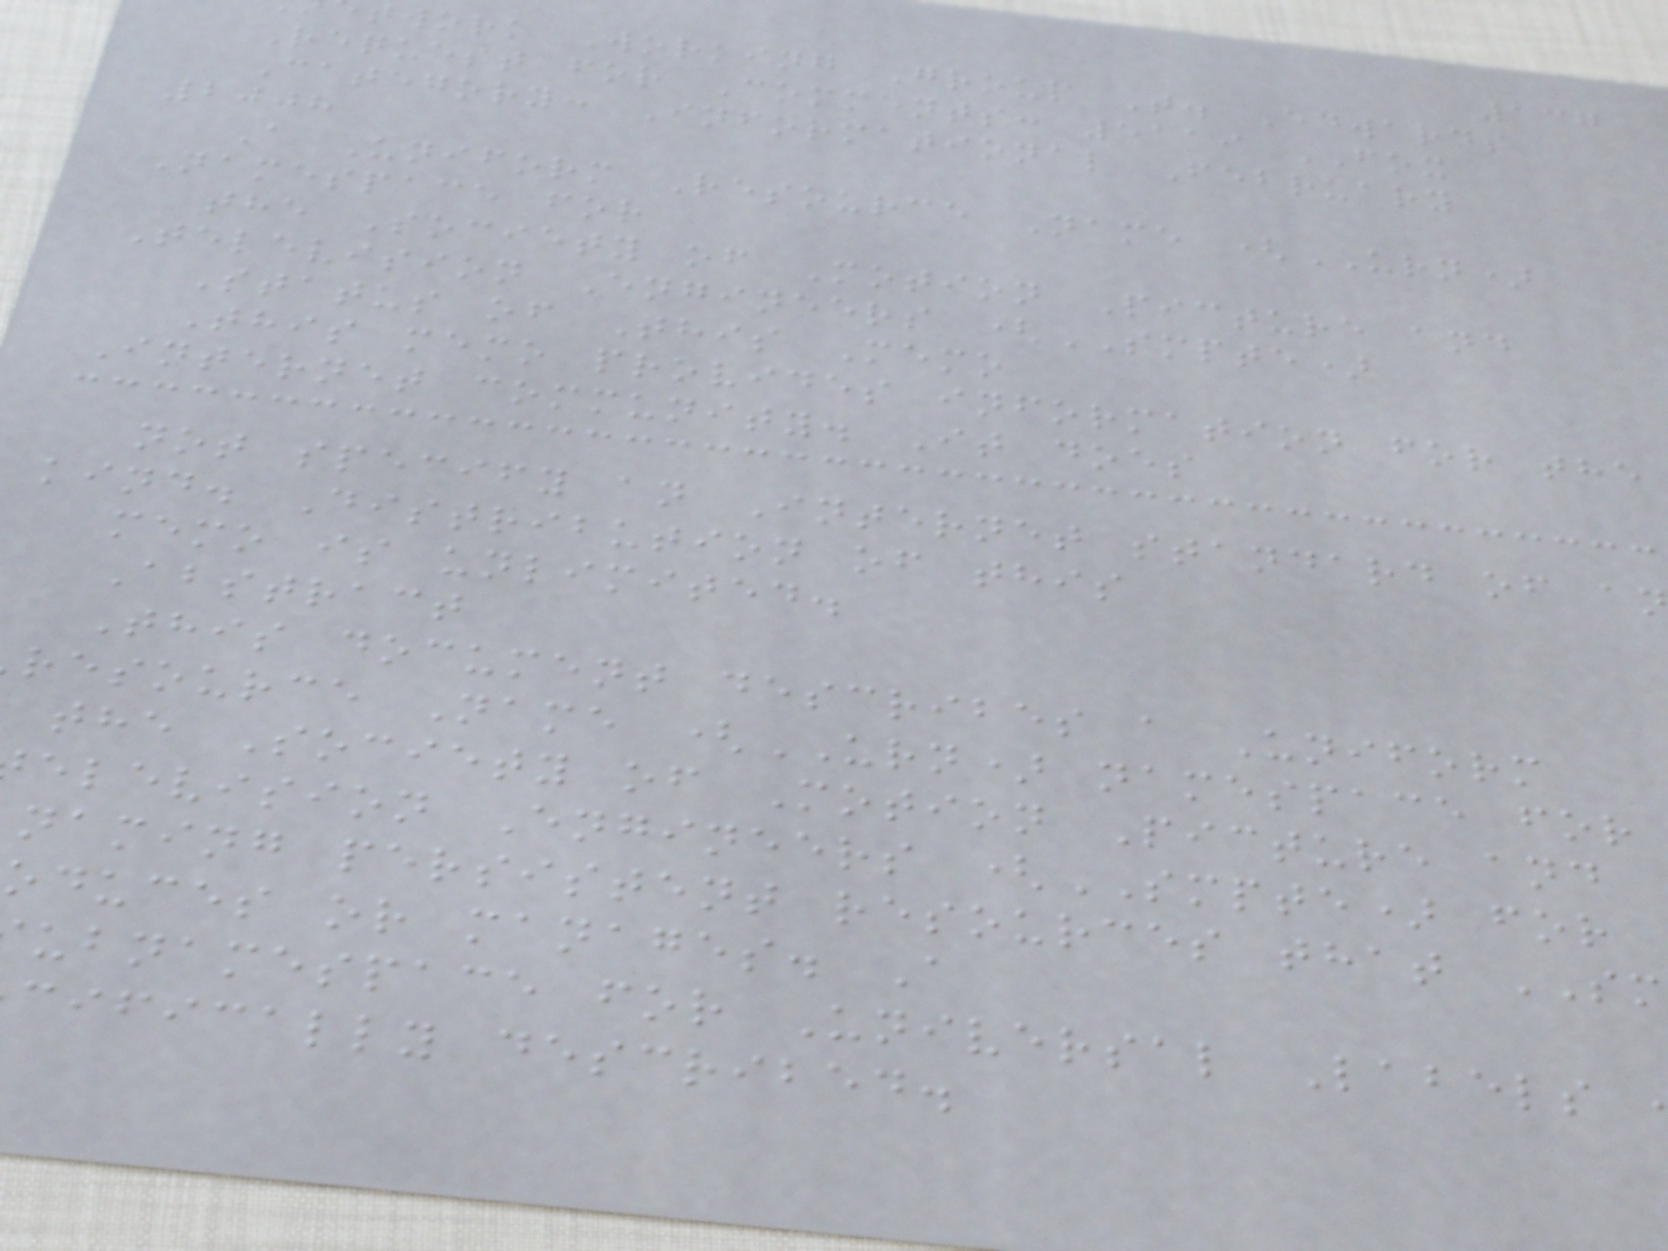137
work Working Group T. Edwards
Request for Comments: 5119 FOX
Category: Informational February
2008
A Uniform Resource Name (URN)
Namespace for
the Society of Motion Picture and
Television Engineers (SMPTE)
Status of This Memo
This memo provides information for the
Internet community. It does
not specify an Internet standard of a
kind. Distribution of this
memo is unlimited.
Abstract
This document describes a Uniform
resource Name (URN) namespace for
the Society of Motion Picture and
elevision Engineers (SMPTE) for
naming persistent resources that SM
oduces or manages. A
ubnamespace for Universal Labels
cifically described.
